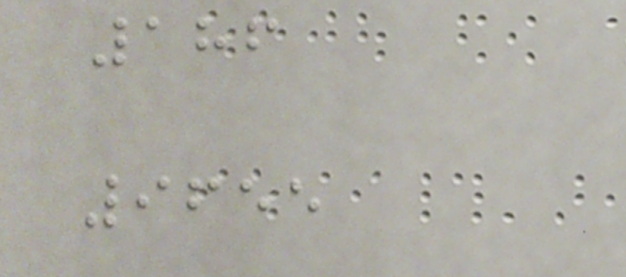186
9655
